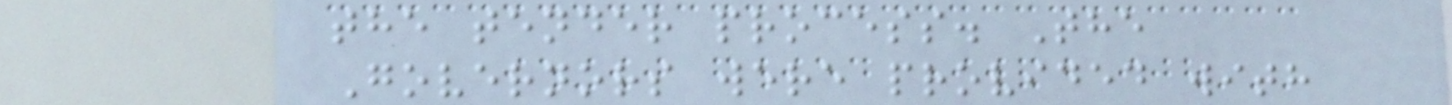the tender process. The
Governors were provided with
